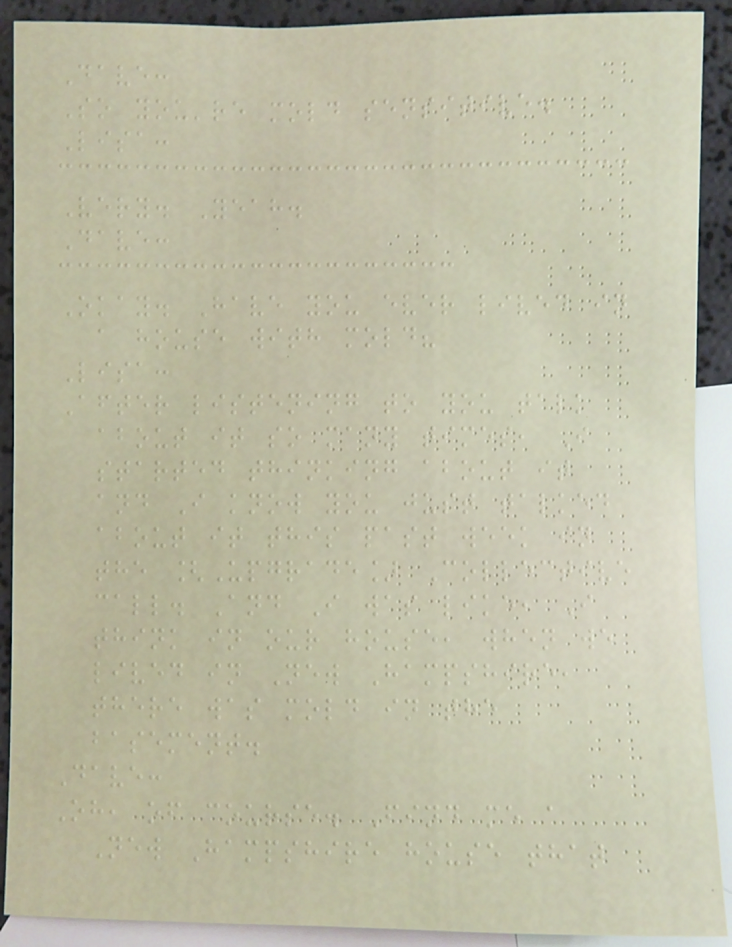Dave:
So you're mold sensitive.
Lisa:
Very. Yeah.
Dave:
Okay. Have you ever lived in
a house with mold?
Lisa:
After listening to you talk
about it so many times, I
started thinking about it
and I know you just talked
about it this past week in
the [Upgrade] Collective
call. And I was like, I
think in our house, when we
lived in New Hampshire,
there was mold in the
basement.
Dave:
Oh, of course. Find me a
New Hampshire house that
